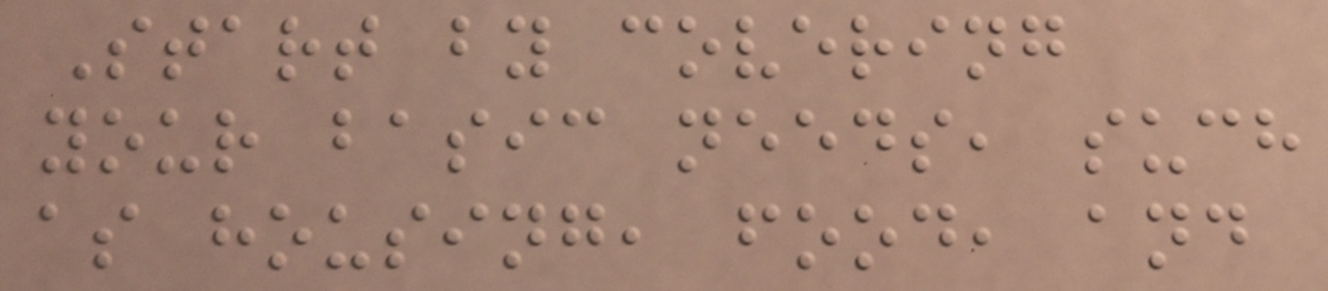Start by covering
your basic needs, such
as housing, food, and
